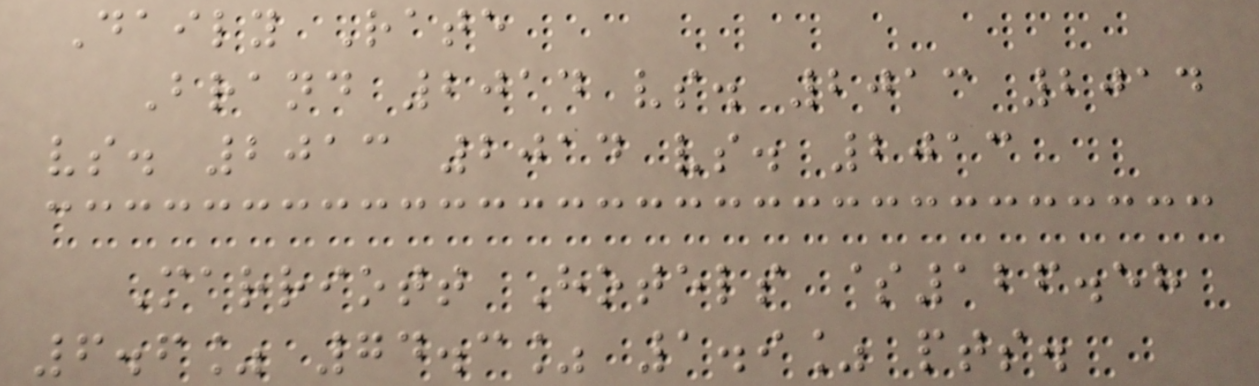Daily Rate
Brand 2014 vs. 2013 2014
vs. 2013 2014 vs. 2013
Marriott Hotels $126.58
6.6% 74.3% 1.9% pts.
